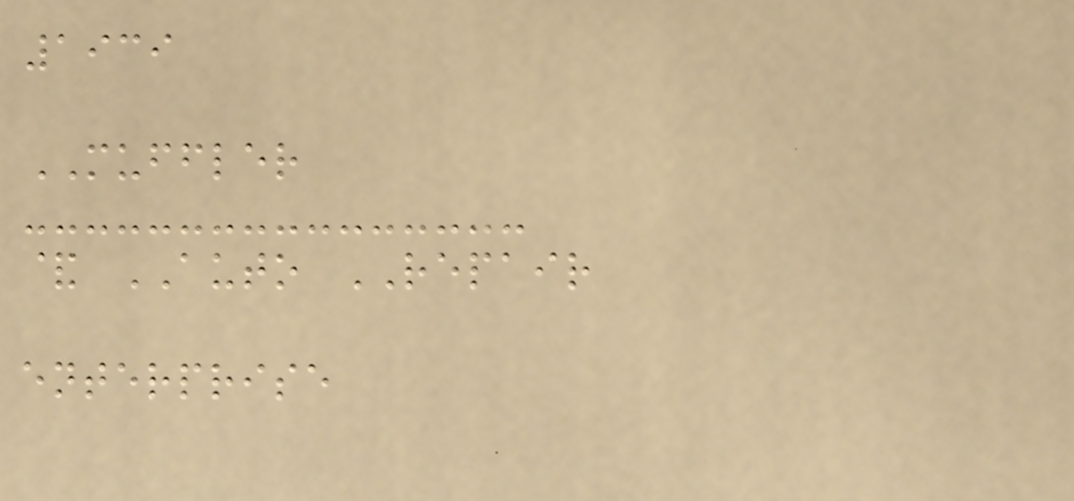1939
MUFFLER
& AUTO REPAIR
enterprise
